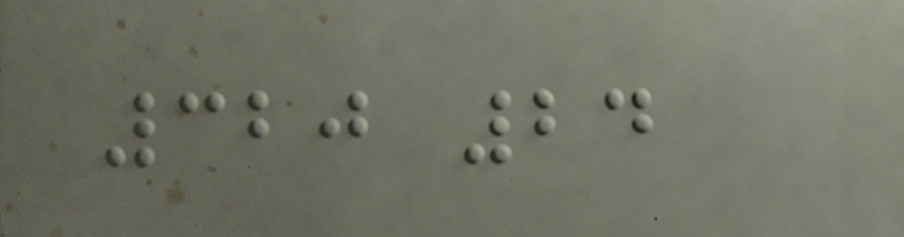320 24
